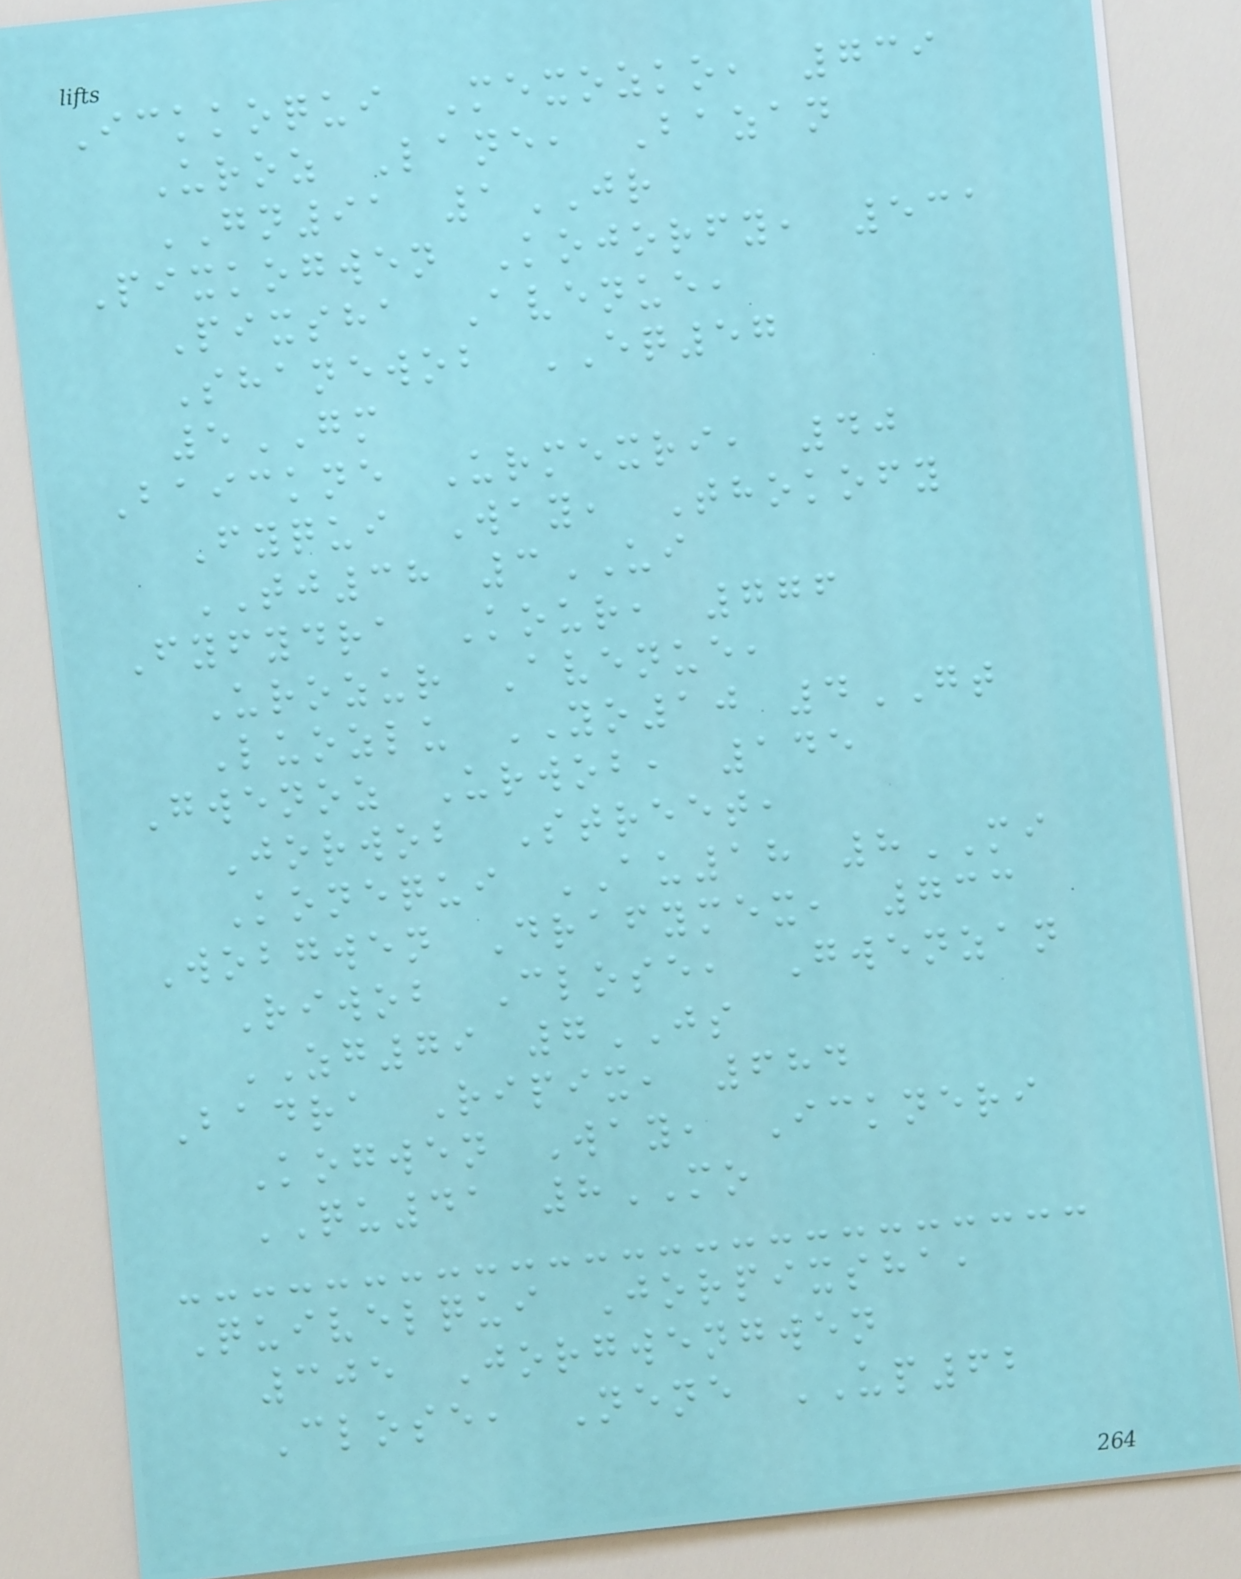Ickkoqui Mexozko, 739
Uroz Lane, Bazan
GN91 1JR
Pixkogwen Kojorfy, 531
Pixsha Avenue,
Shanewob EQ57
5GM
Baickne Urmexri, 40
Fyqui Way, Thokofy
TJ38 3UI
Fyfydra Kour, 776
Urozur Avenue,
Luozlu YO10 4GT
Gwenoz Urwob, 145
Jorwob Street,
Konequi AU18 8MI
Wobgwen Drafymex, 733
Riwob Close, Gwenzan
ZG79 7JS
Badra Ripix, 684
Kogwen Way, Ickneri
QU41 8MO
Quivelqui Jorpixsha,
305 Jorgwengwen
Close, Nene UP62
